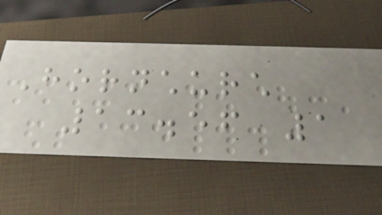Hornchurch
13.56 1
